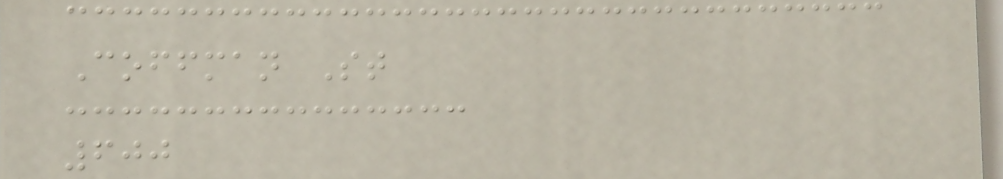Coffman St
600
